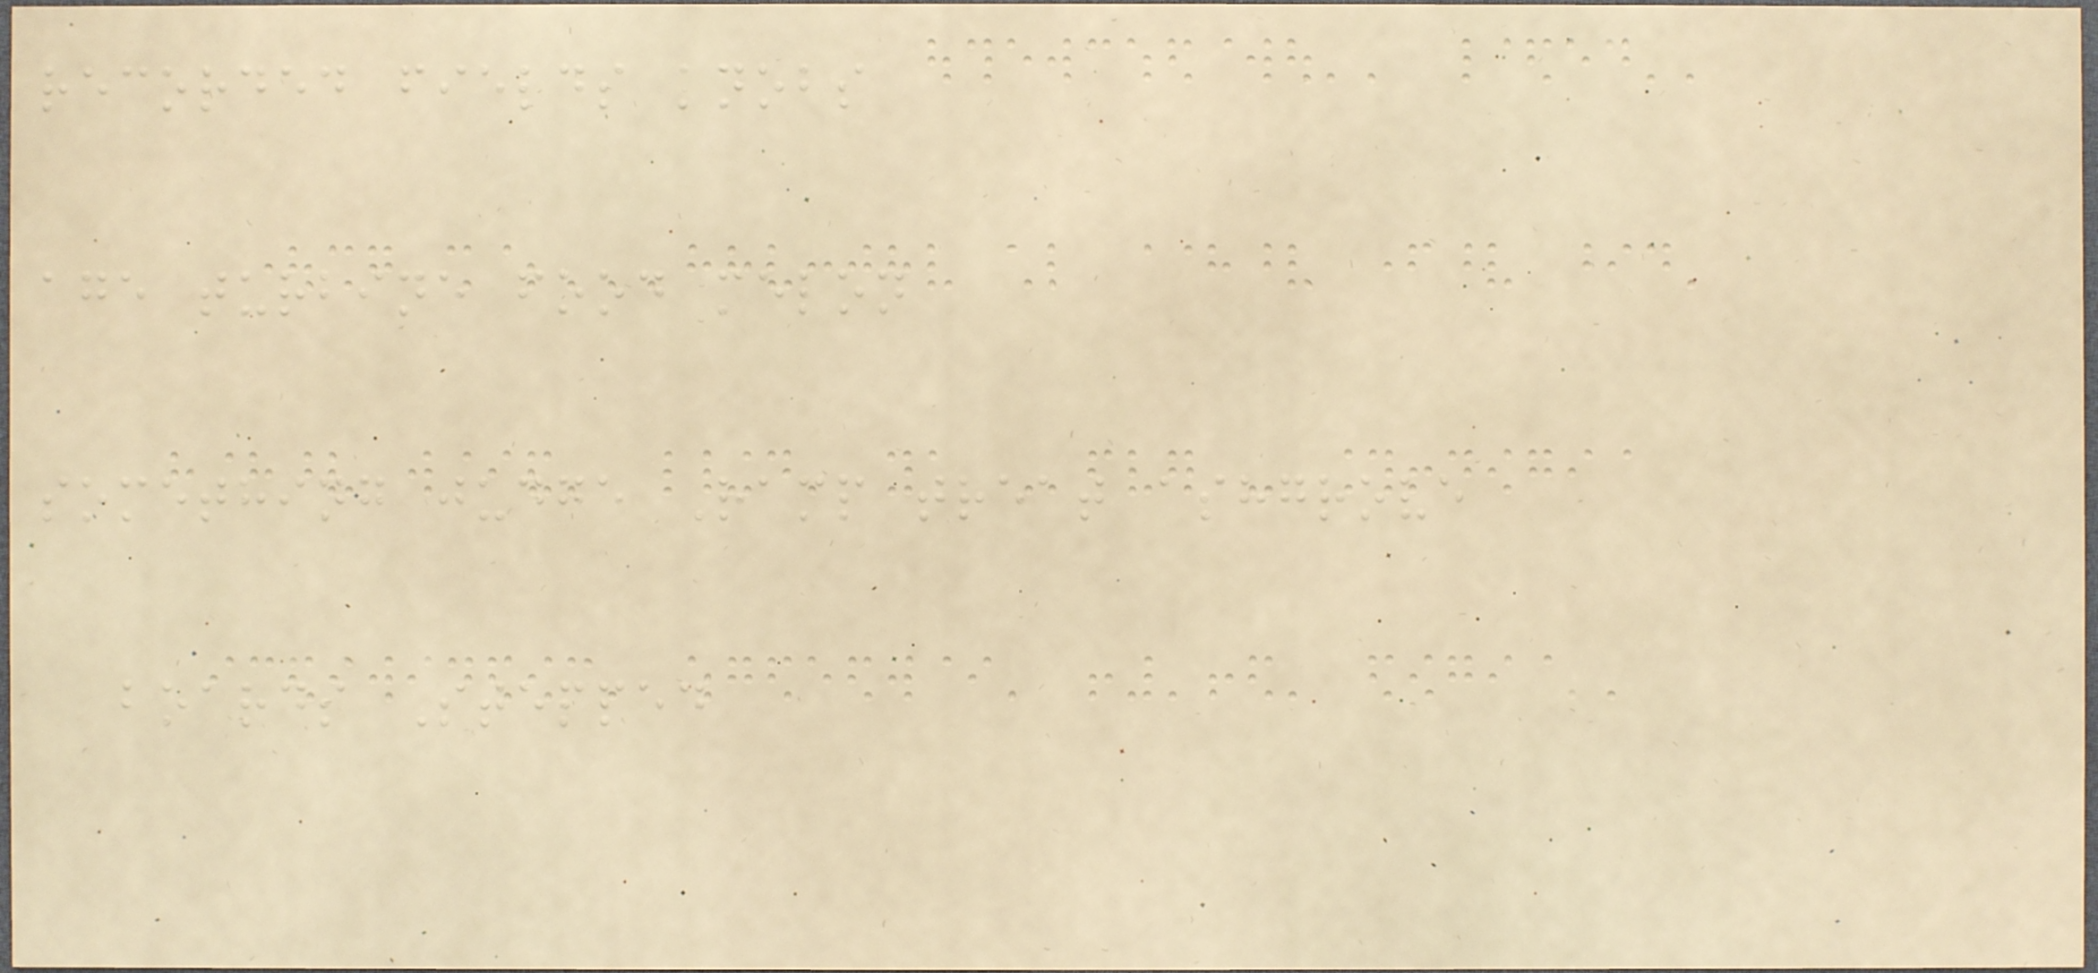recorded fields knobs
age turbine food melon
something judge Ramp treat ashgrove
boards Stepped
